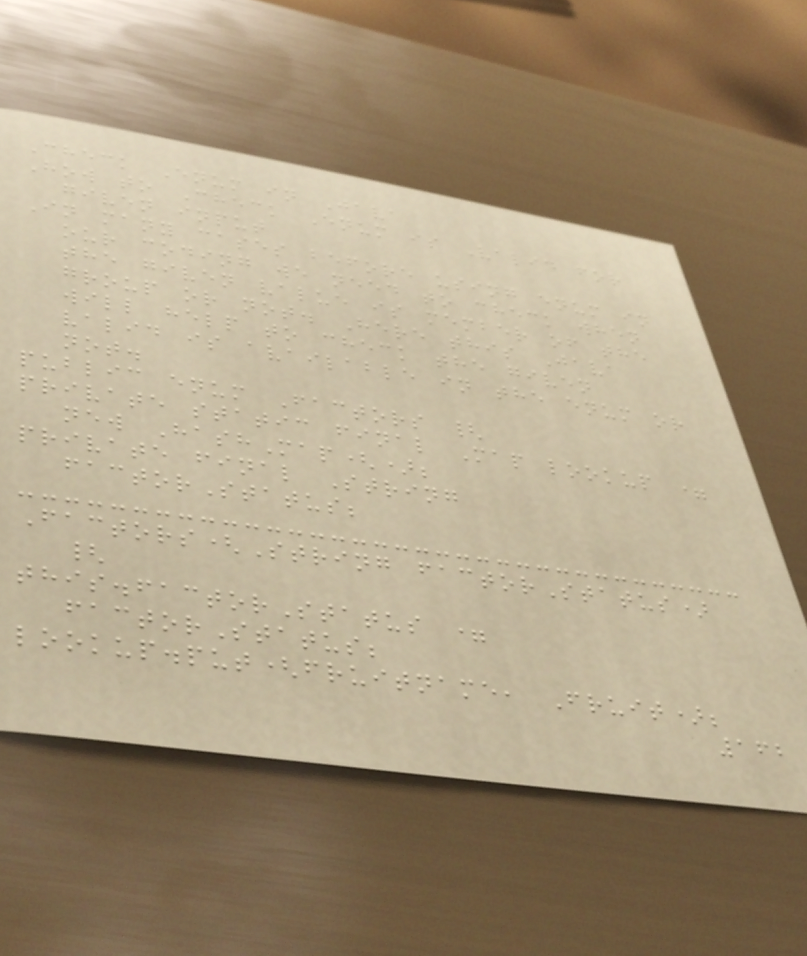Check Enum in Java
How to Check Enum is Valid for
given input
In many cases before using enum in
our coding we need to check when
the given value is member of the
group or not. Here this Java
will help to check the given
valid is available in the enum or
not.
public enum Factors {
private static final Map lookup =
new HashMap();
private final String
factorStatus;
Factors(String factorStatus)
{
this.factorStatus =
factorStatus;
lookup.put(fruitname, Fruit);
162
